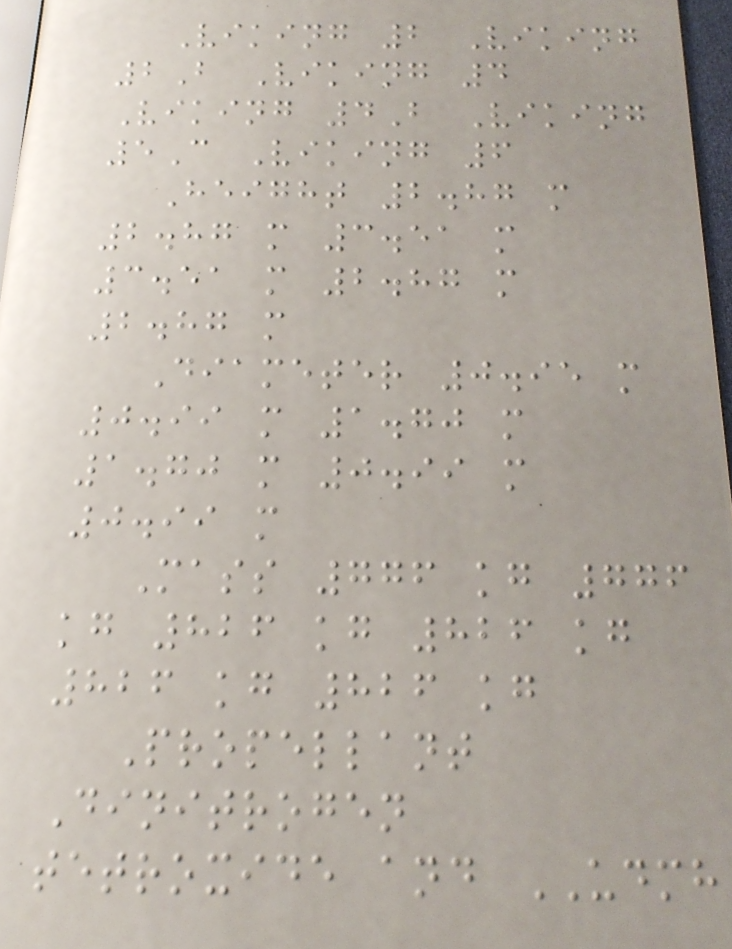Viking 2 Viking
2B Viking 4
Viking 4B Viking
5C Viking 6
Height 2.87 m
2.87 m 3.51 m
3.51 m 2.87 m
2.87 m
Diameter 0.95 m
0.99 m 1.70 m
1.70 m 0.99 m
0.99 m
Mass 776 kg 776
kg 826 kg 826 kg
826 kg 826 kg
Propellant
Dinitrogen
tetroxide and UDMH
